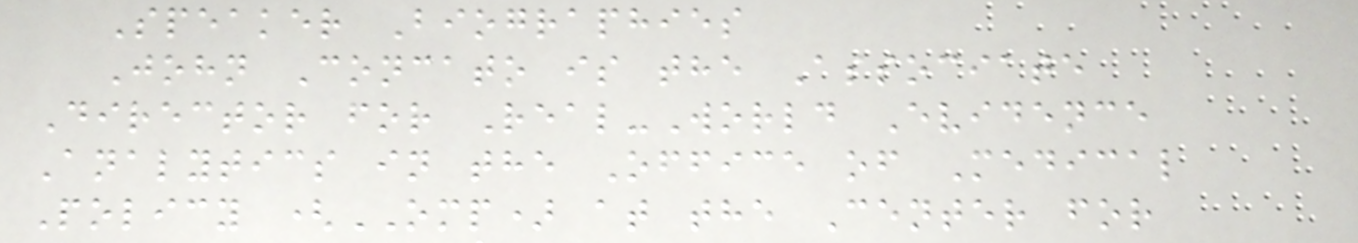Speaker Biographies
John Concato is the Associate
Director for Real-World Evidence
Analytics in the Office of Medical
Policy (OMP) at the Center for
